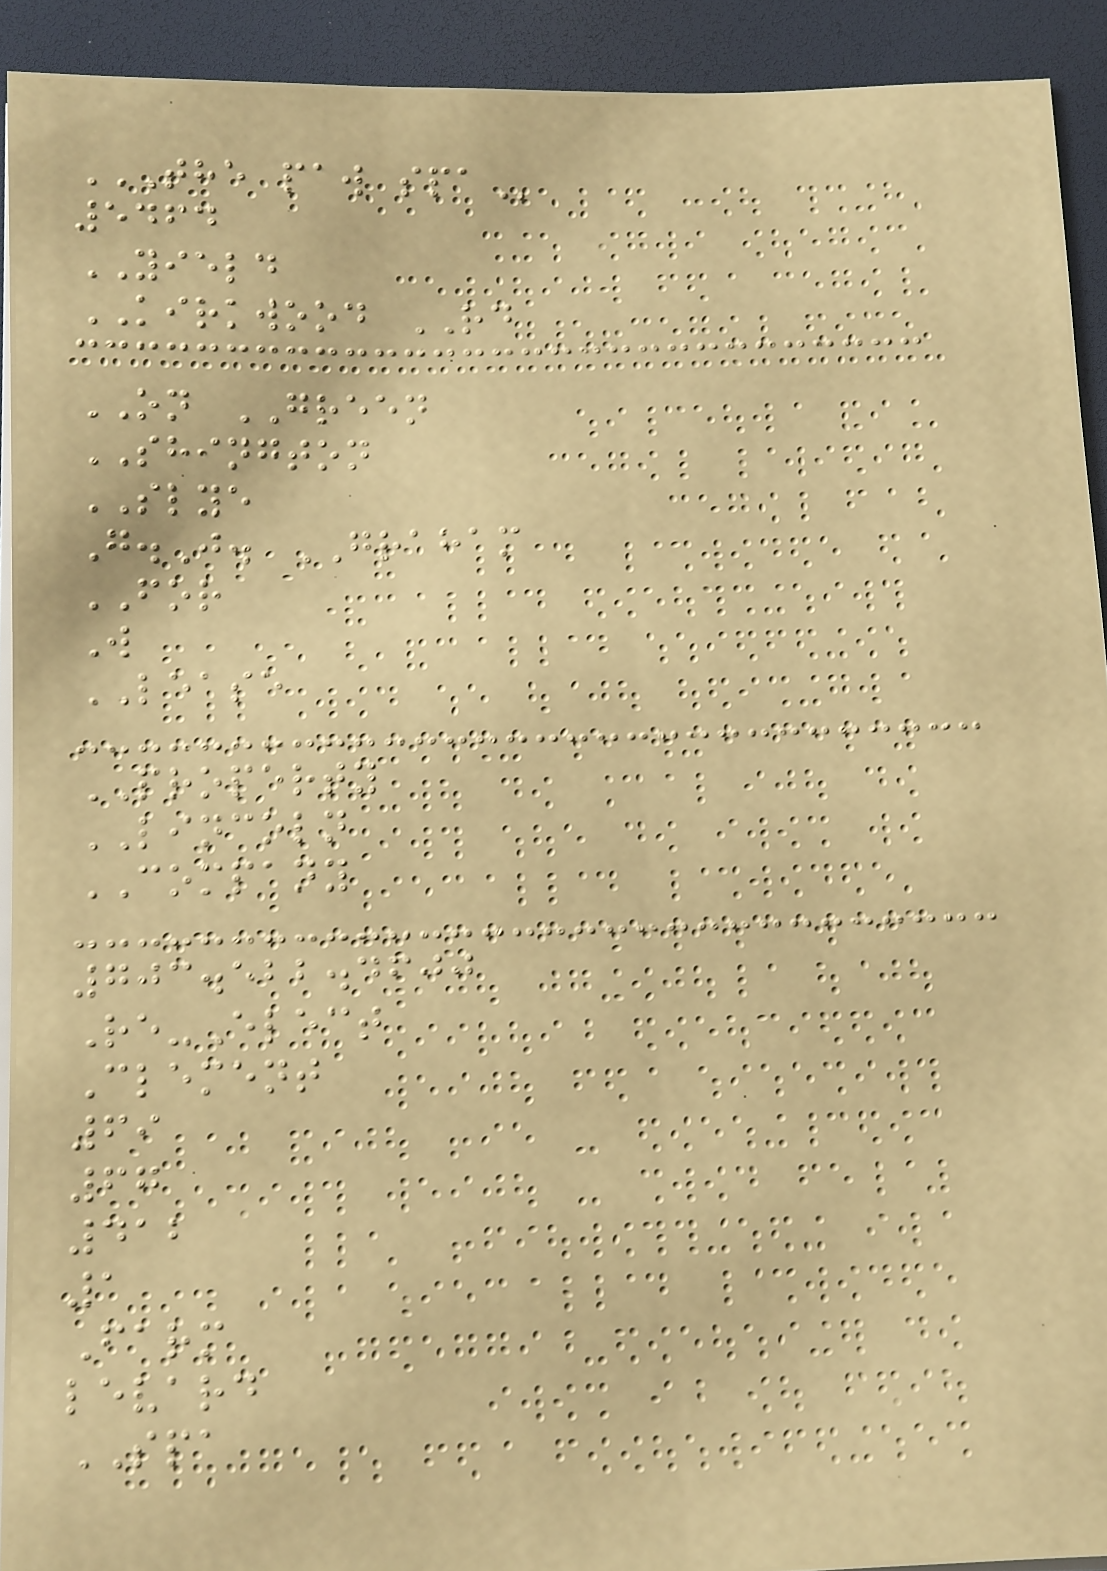THE PAW SPA
5464
YIELD
KIRKWOOD RD
ON GREEN
SHINGTON
SLYE
G.J. GRAHAM
FOR
W
LEASE
PROPERTY
LINCOLN
COMPANY
703.522.4600
Re-Elect
Clement
69
67
412
1
Farm
levard
SPA
